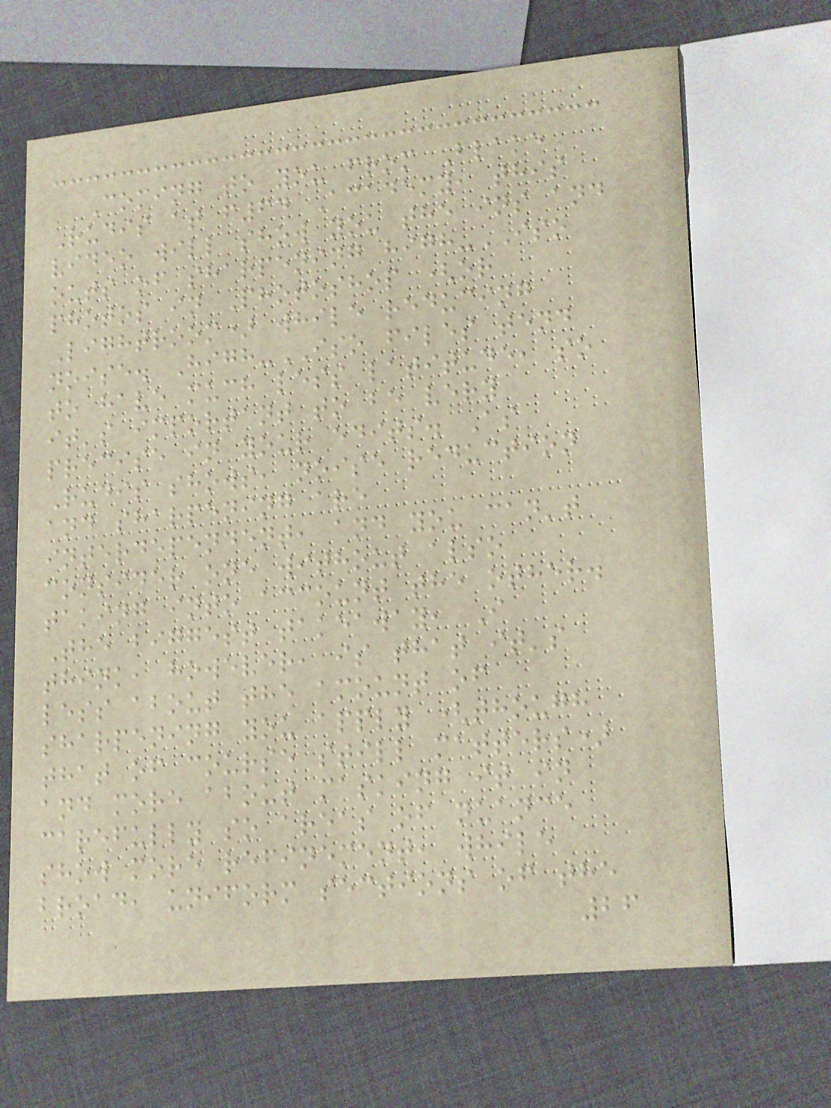Coming to you from Blake
Rudis at f64 Academy, this
video will show you the ins and
outs of sharpening high-ISO
photos in Photoshop (or
Lightroom) while reducing
noise. High-ISO files tend
to have much less latitude, so
it's important to be very
precise in your edits. As
Rudis shows, noise reduction
and sharpening are
interdependent, and you can't
consider one without also
taking into account the other.
The biggest takeaway, I
think, however, is that it's
less about the amount of
sharpening you apply (though
that of course still matters)
and more about masking it in
carefully so areas of nuance
show more refinement, while
broad, uniform sections of the
26
